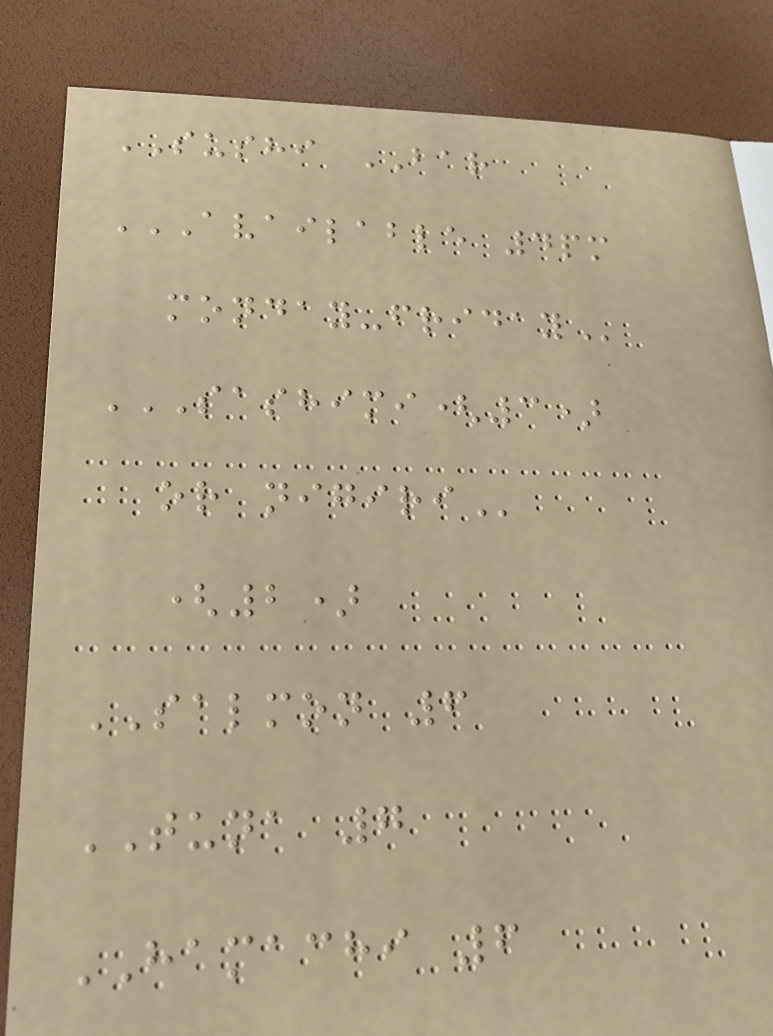SUSHI BAR
AVAILABLE 4PM
MONDAY-FRIDAY
SASHIMI(3)
OR NIGIRI
(2)
SALMON 6
TUNA 7
HAMACHI 6
